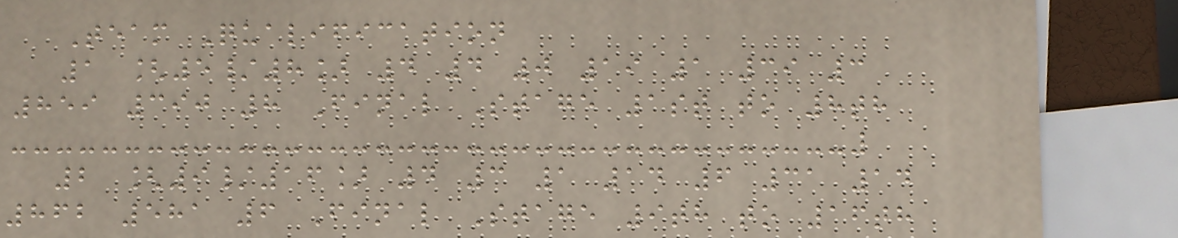Team Qualification
1 [5/8] 4 4 0 19 1 39 3
859 390 8 Final Stage 1st to 8th
2 [9/16] 4 3 1 14 6 31 14
862 581 6 Final Stage 9th to 16th
